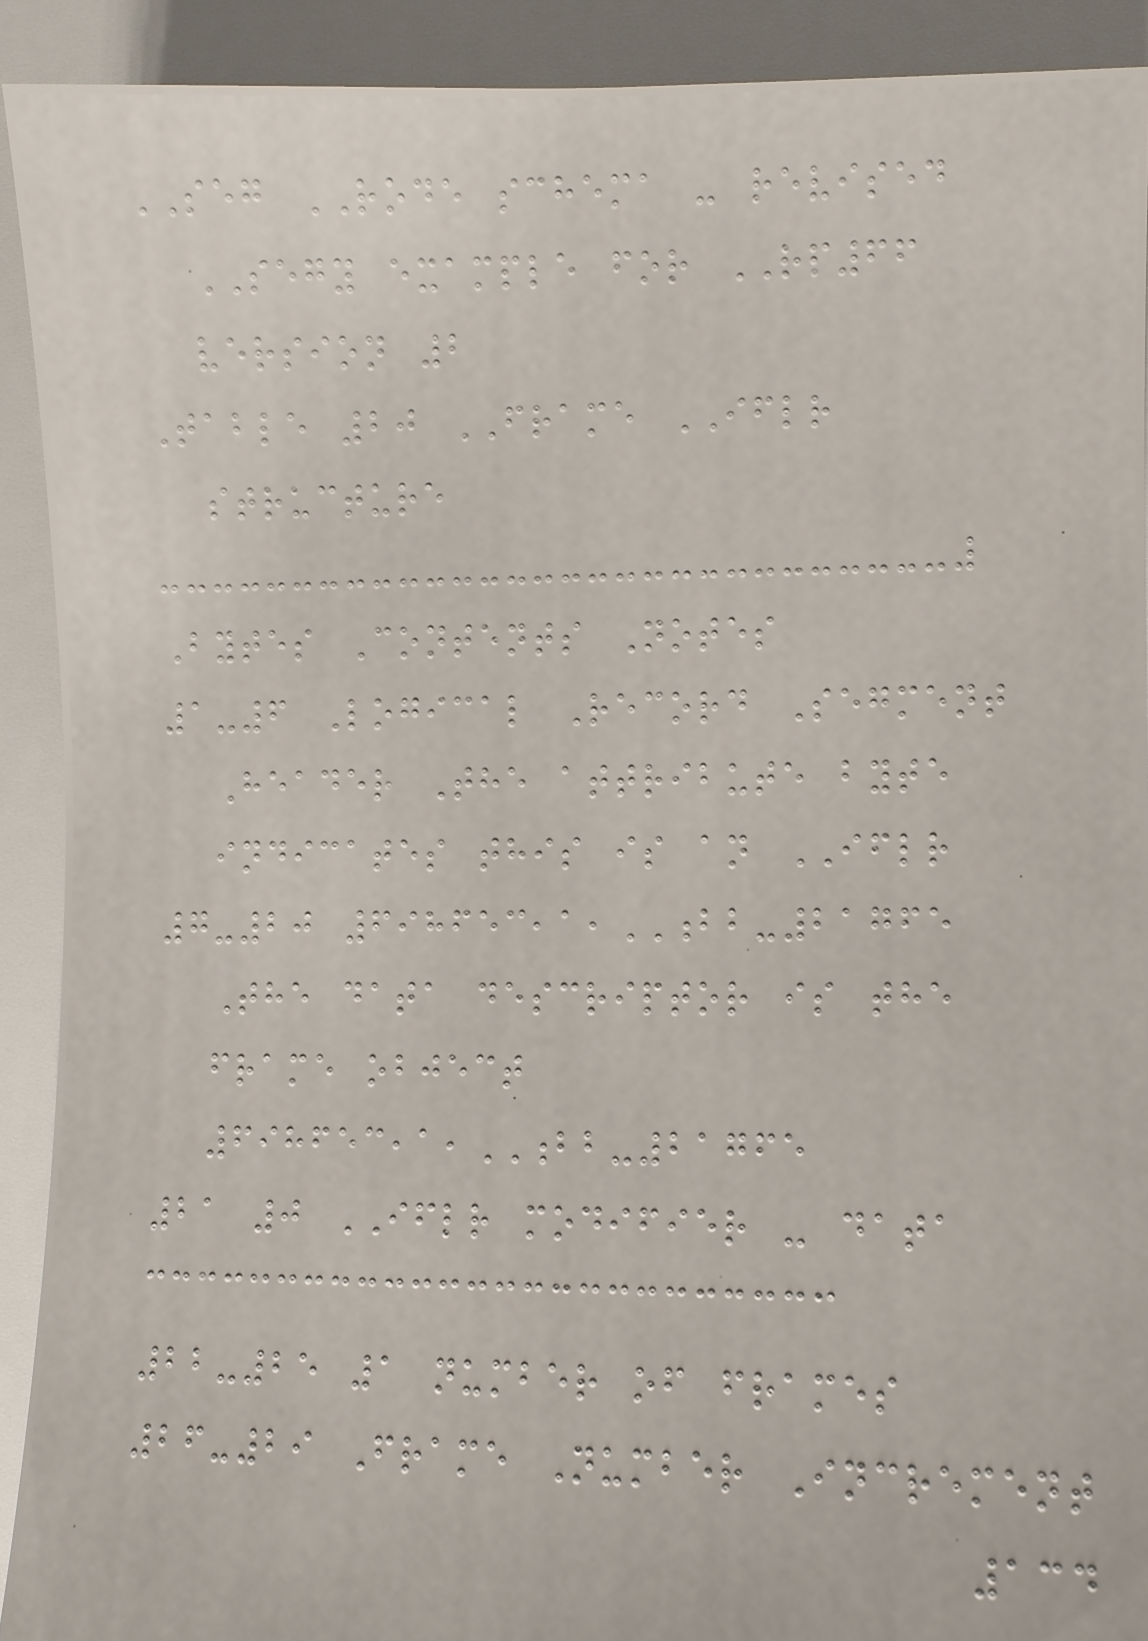SEG RODE schema - revised
SEGY example for RP66
version 2
Table 20 FRAME IFLR
structure
Bytes Contents Notes
1-6 Logical Record Segment
Header The attribute byte
indicates this is an IFLR
7-20 698653,1,BB-21765
The data descriptor is the
frame object
698653,1,BB-21765
21 0 IFLR modifier - data
22-25 1 number of frames
26-29 Frame Number Increment
134
